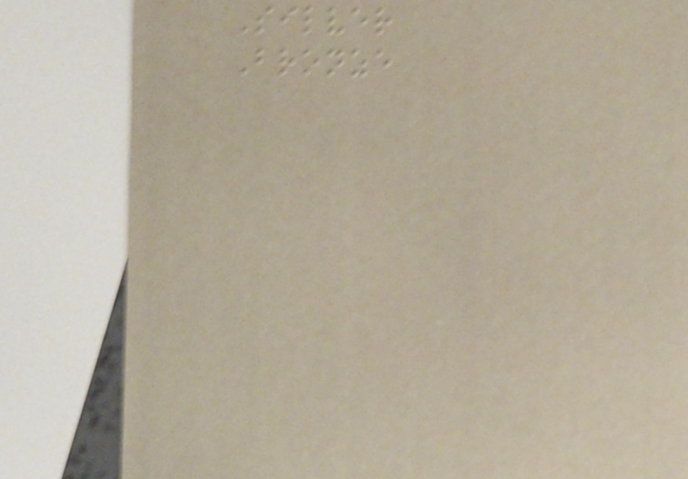Silver
Bronze
